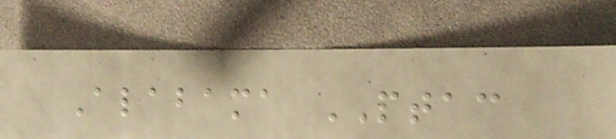Alabama PTAC
